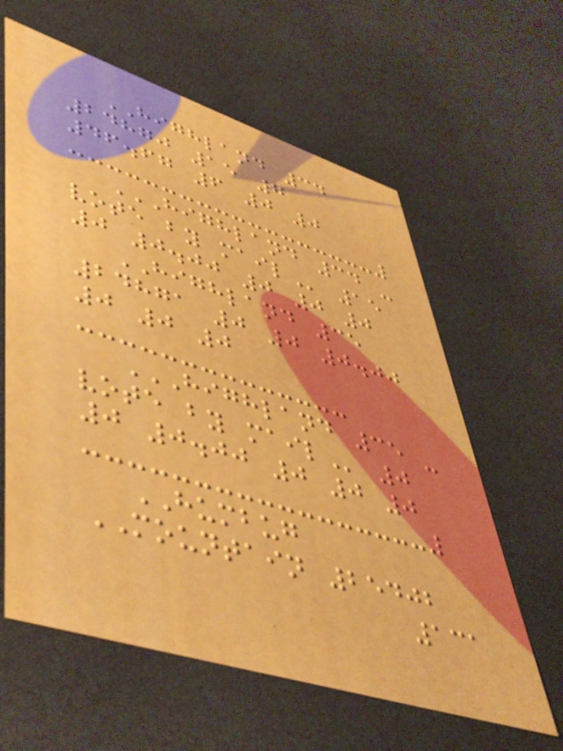HIGHLAND 34
24870 15 7
46.67 6 0 0
HIGHLAND 34 -
VOTE BY MAIL 15
0 0.00 0 0 0
HIGHLAND 35
24871 0 0 0.00
0 0 0
HIGHLAND 35 -
VOTE BY MAIL 0
0 0.00 0 0 0
HUMBUG
MOUNTAIN 25402
131
